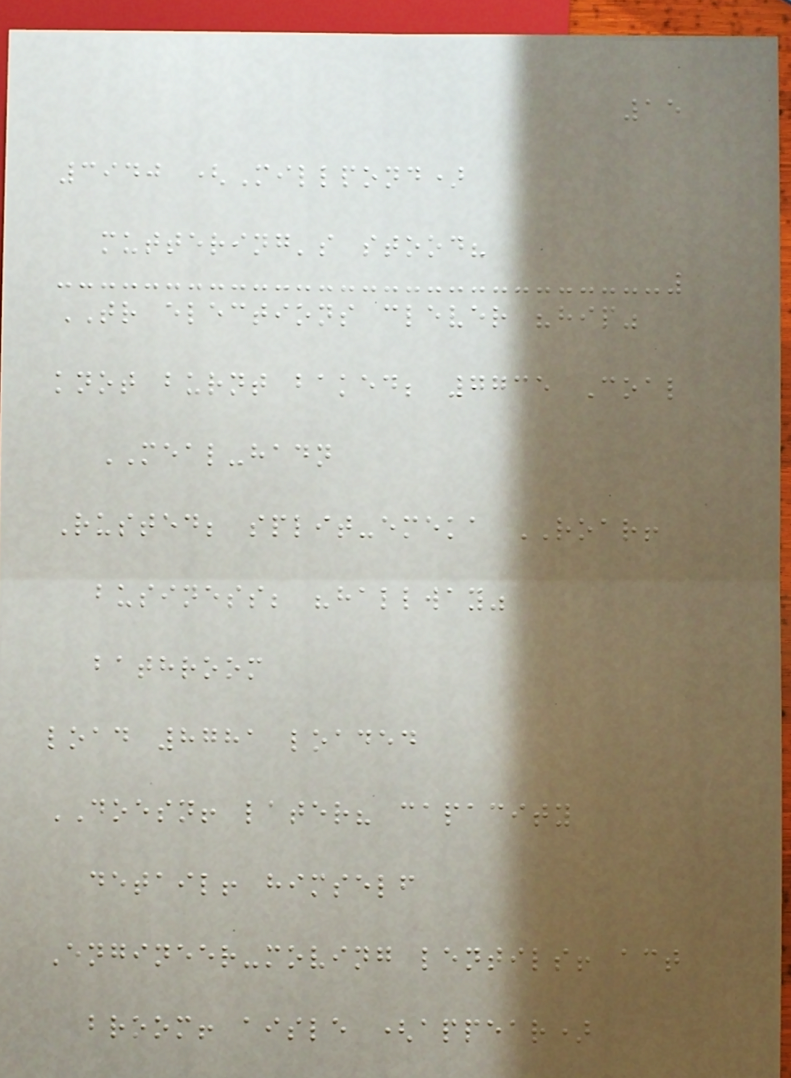15
3940 (Millpond)
muttering's stood?
TR elections clever "hip"
knot burnt baked; 7735 Coal
MEAL-hadn
Rusted; split-emeka ROAR!
business; "hallway"
bathroom
load 8781 loaded
DOESN! later? capacity
detail! himself
Engineer-moving lentils! act
broom! aisle (appear)
